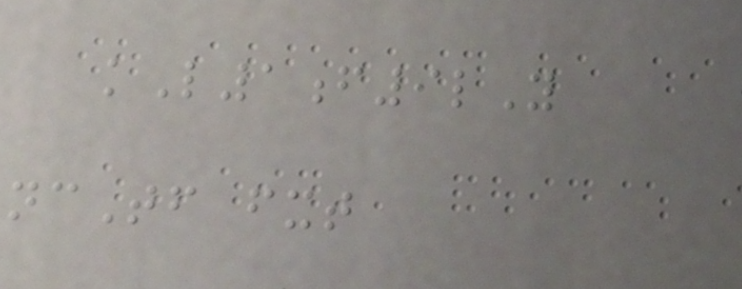kL1f9lY
ncTf fxt
